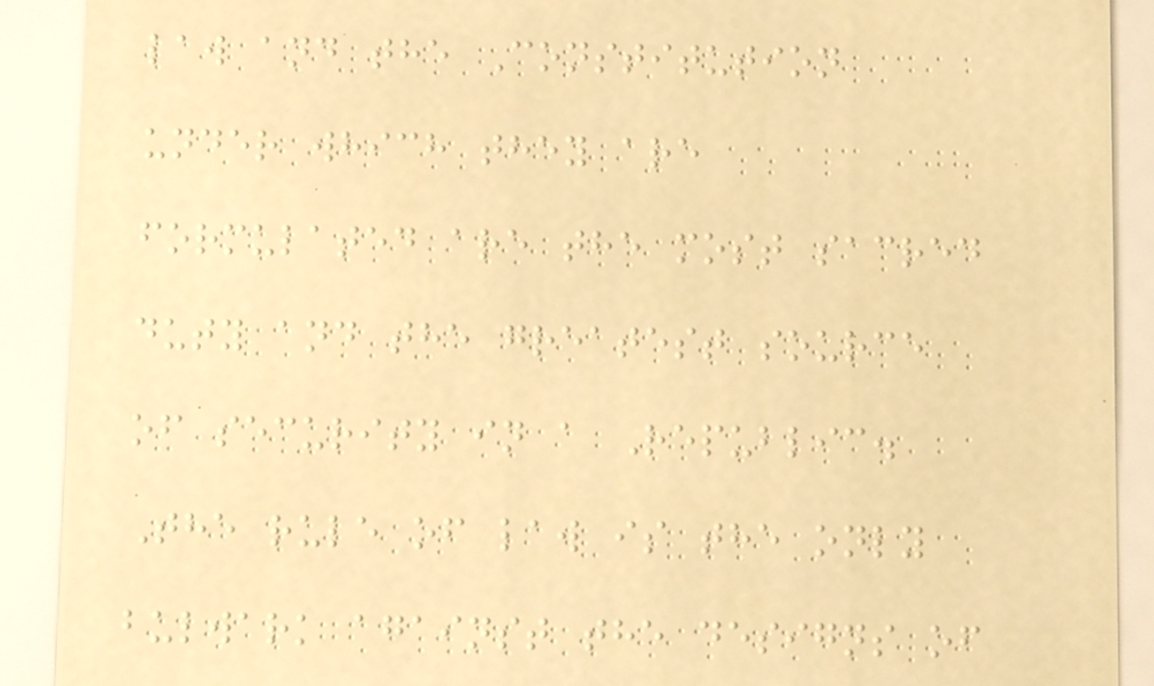law and the Constitution
under which they are
formulated are the most sacred
duty and the greatest source
of security in a Republic.
The rule of law is the only
bulwark against the designs of
